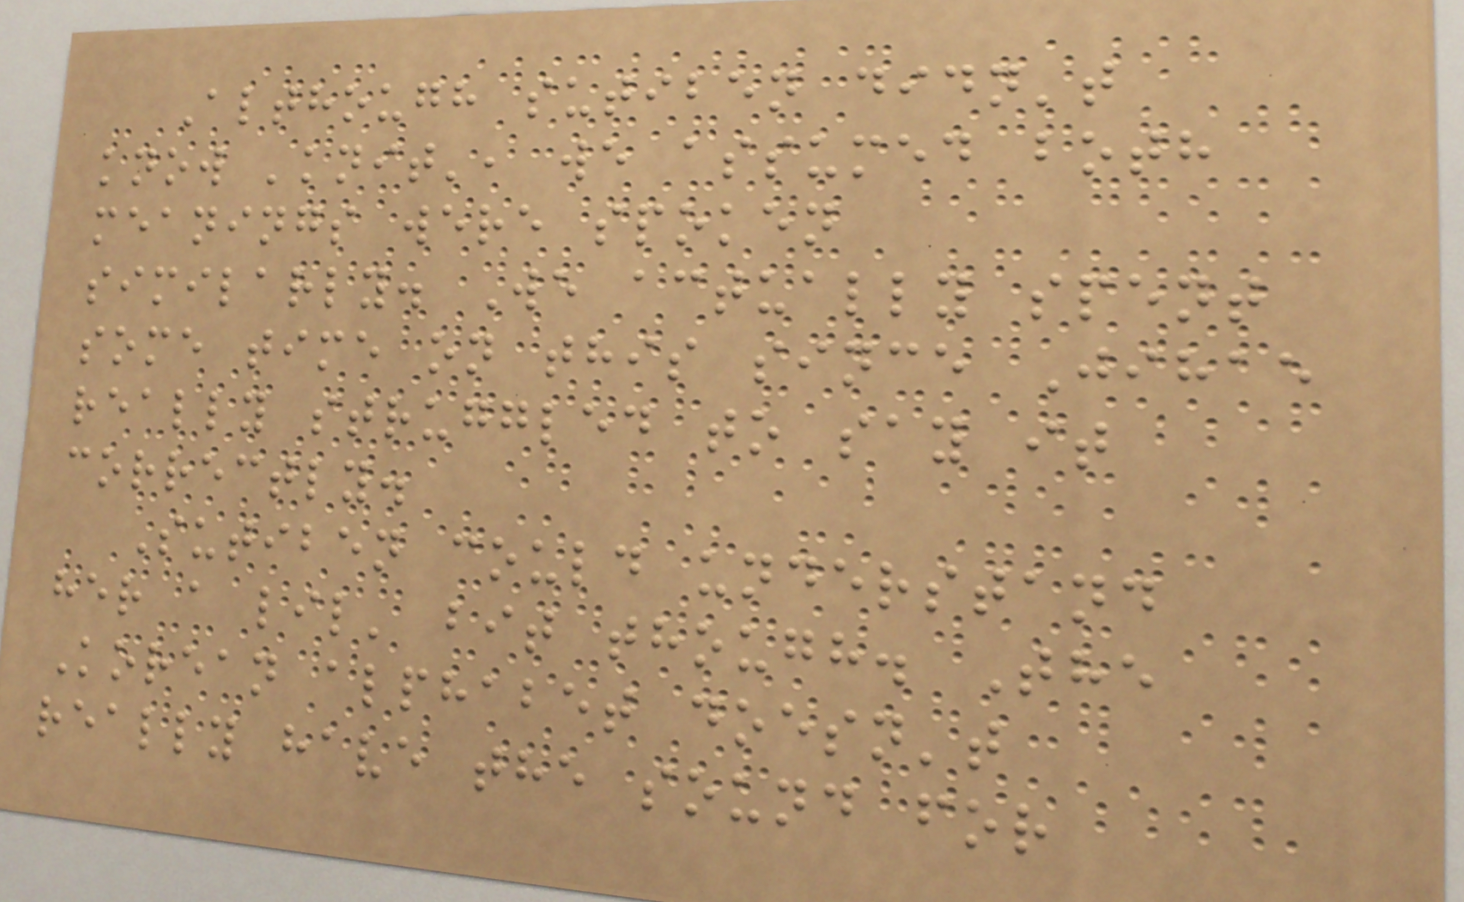Although sutiben didn't
know 'knit', we assumed both
meanings were spoken
similarly. We actually spent
some time on this since Jihae
really struggled to say it
correctly.
Sutiben could understand
her a lil' bit though. The
Korean alphabet doesn't
really have the sound for
